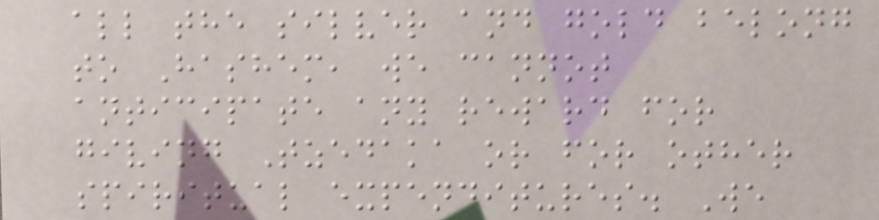all the silver and gold belong
to Hashem, we cannot
anticipate any reward for
giving Tzedaka or for other
spiritual expenditures. We
